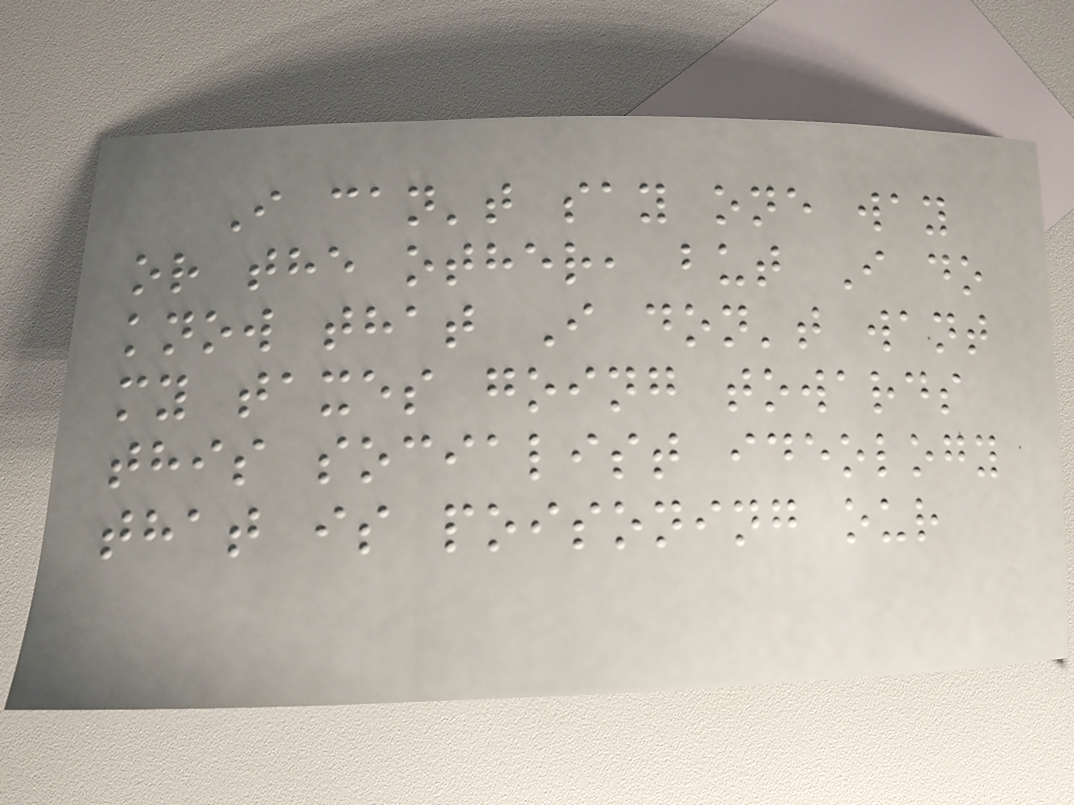I can't say one way
or the other, but I do
know that I don't want
my taxes going towards
this socialist ideology
that is poisoning our
